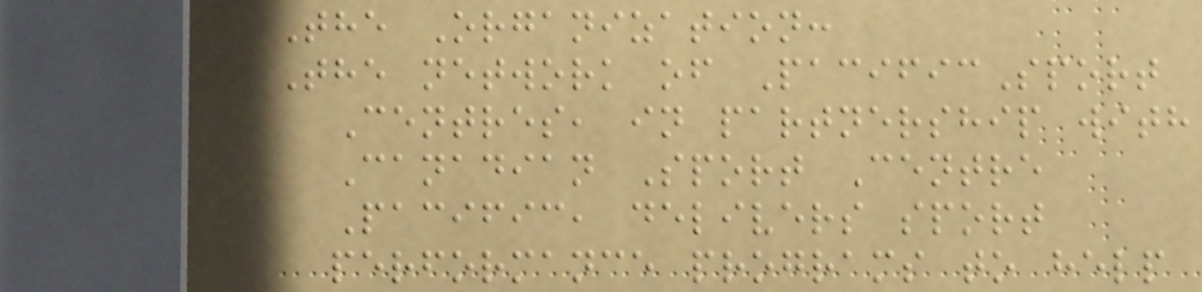The Organization:
The network of PacificSport
Centres, in partnership with
Canadian Sport Centre
Pacific, delivers sport
performance programs to help
